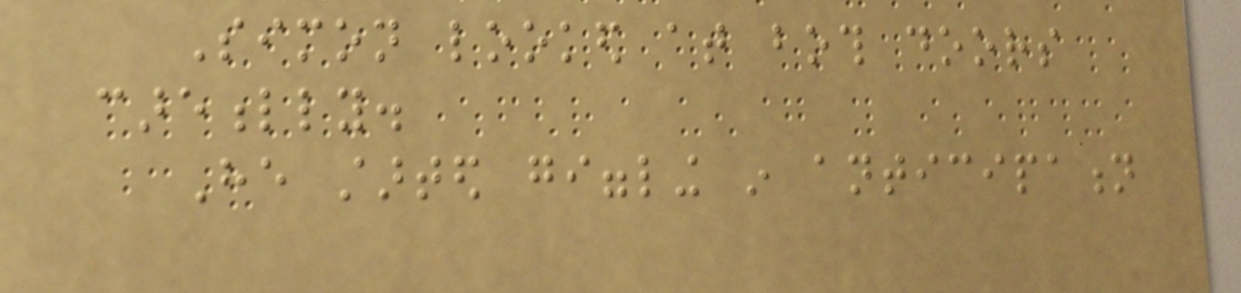Simon looked at both doors
carefully.
He started giggling in anticipation
